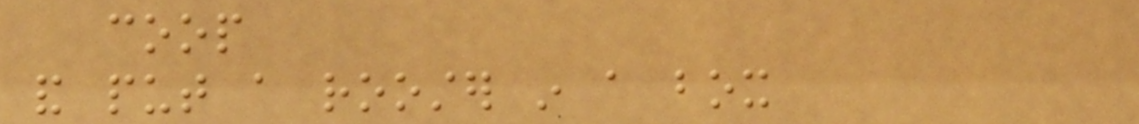coop
and put a rooster in a box
